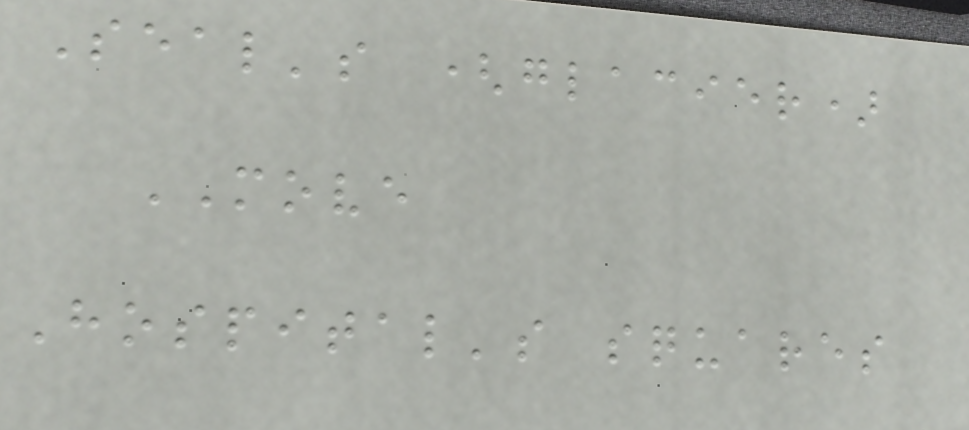Seal's (glacier)
MOVE
Hospital's squares
